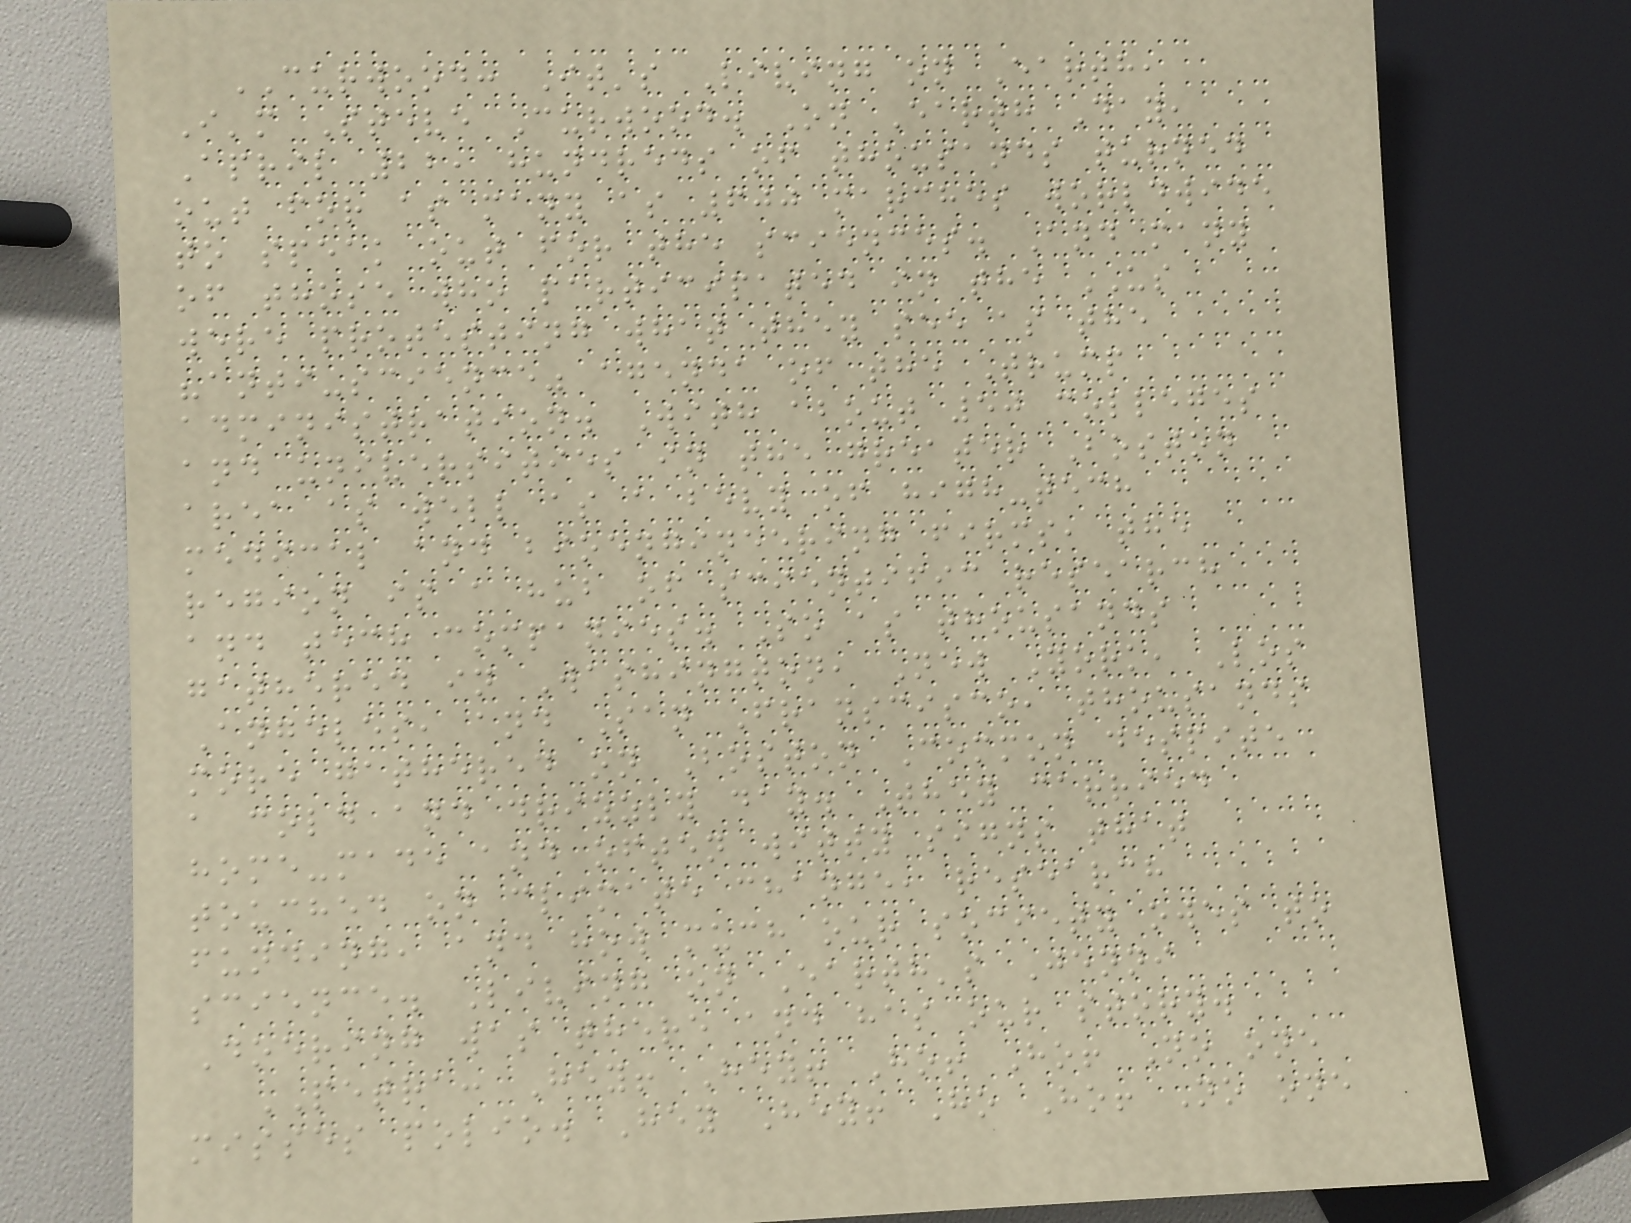CURWOOD: It's Living on Earth,
I'm Steve Curwood. On Earth Day,
April 22, hundreds of thousands turned
out for as many as 600 marches worldwide
to speak out for the sciences. And many
of those who participated in the US
were protesting what they see as the
"anti-science" agenda of the Trump
administration. With about 50 colleges
and universities in the greater Boston
area as well as a bevy of high-tech
medical and bioengineering firms, the
region is a hub of scientific research
and tech companies. So as thousands
gathered in Washington, New York, Los
Angeles, and San Franscisco, thousands
more gathered on Boston Common despite
a cold and drizzly day. They carried
home-made and often witty signs that
touched on climate change, research
funding, and how much our society owes to
science. Living on Earth's Jenni
Doering was there and has our story.
PETRA: Hey! Hey! Ho! Ho! No one
misses polio. Hey Hey! Ho Ho! No one
